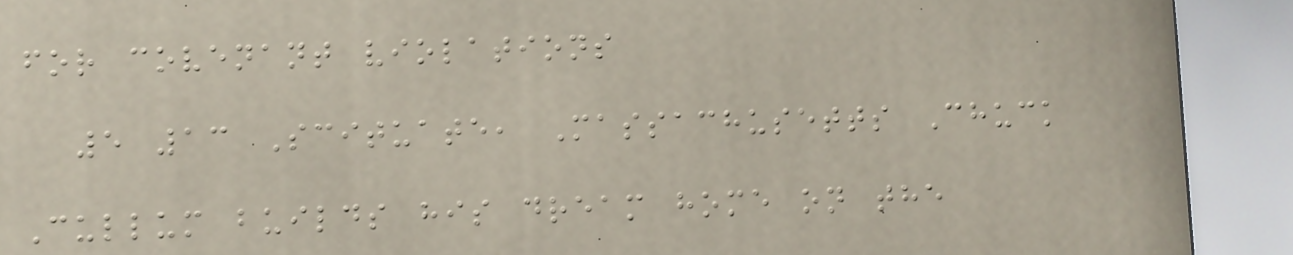for covenant violations
5 13 Scituate, Massachusetts Chuck
Cullum builds his dream home on the
